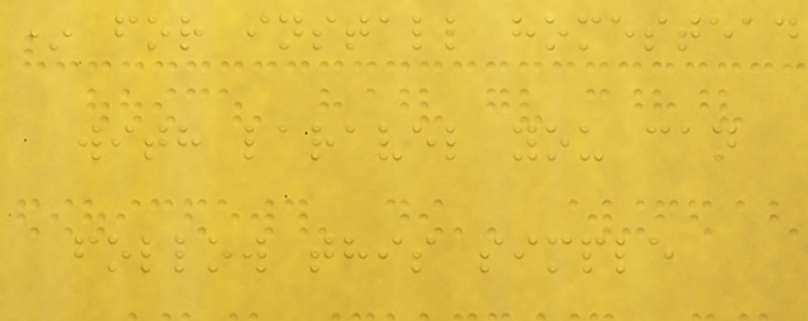* for install homestead
with laravel you can
follow this simple
